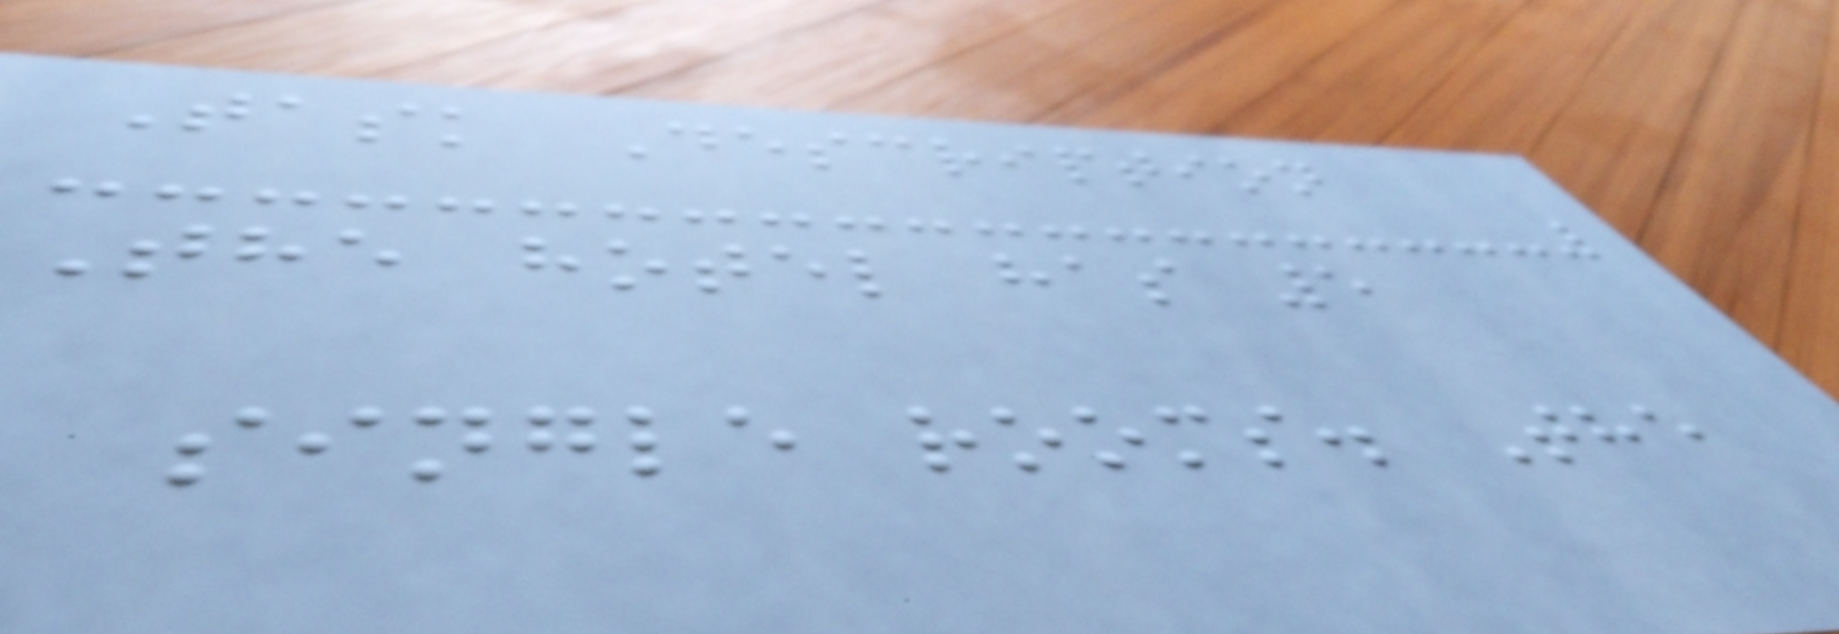Task Description
The hotel has 5
single rooms. The
